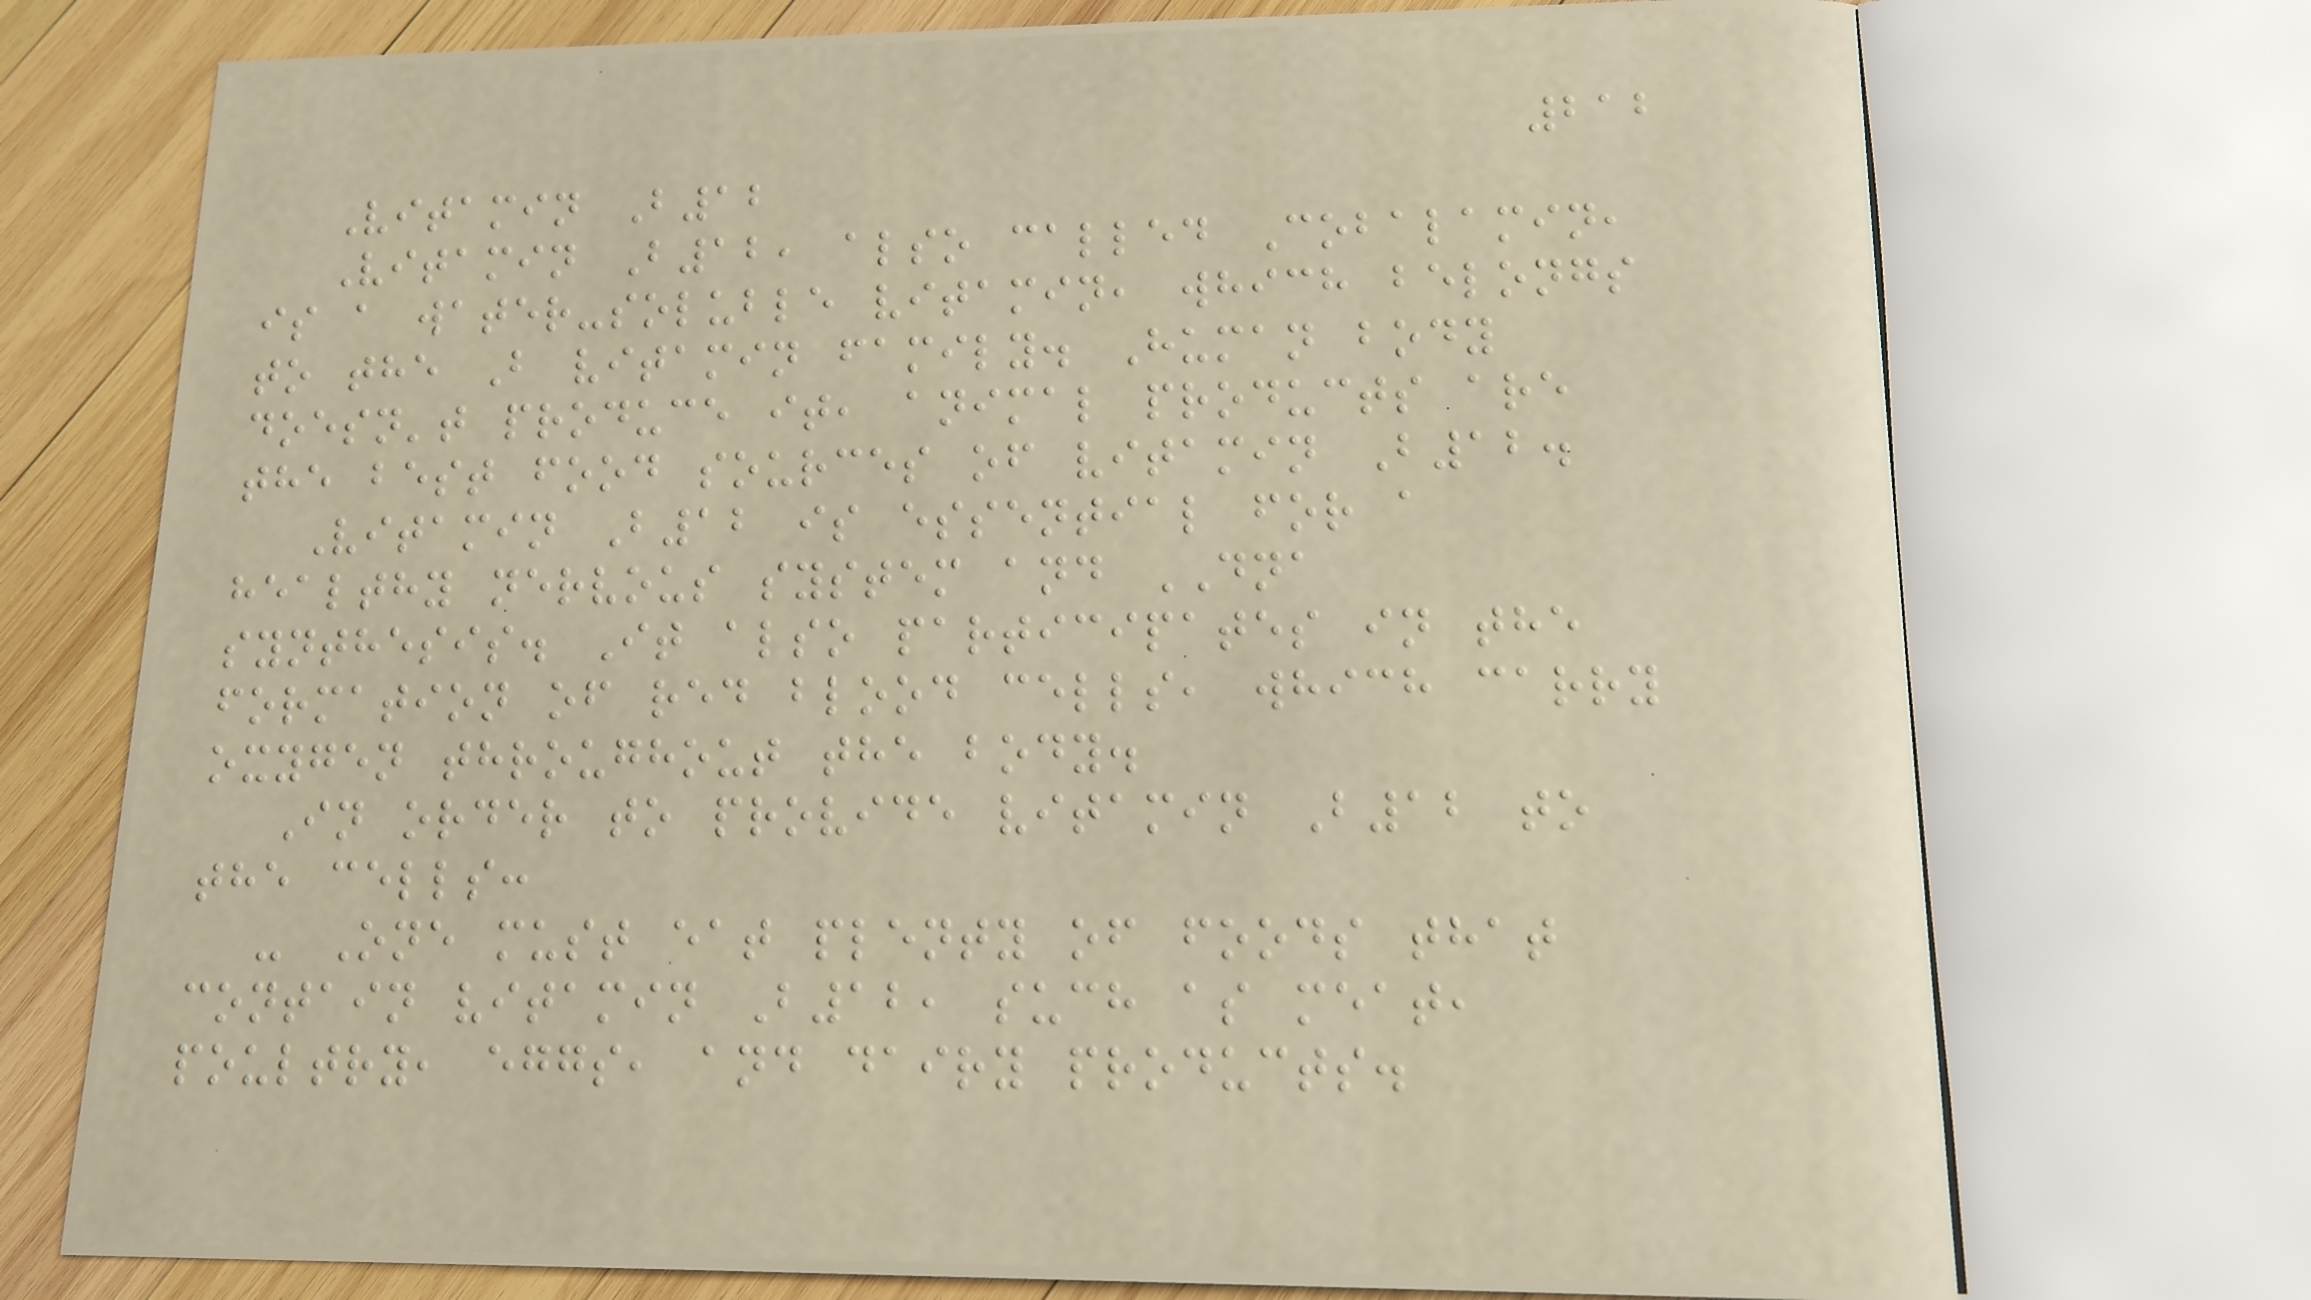212
Vitamin B12
Vitamin B12, also called Cobalamin,
is a water-soluble vitamin, which belongs
to the B vitamin family. Human body
doesn't produce it, animal products are
the best food sources of vitamin B12.
Vitamin B12 is essential for a
healthy nervous system and DNA
synthesis. It also participates in the
formation of red blood cells, which carry
oxygen throughout the body.
In order to provide vitamin B12 to
the cells:
- One must eat plenty of foods that
contain vitamin B12, such as meat,
poultry, eggs, and dairy products.
